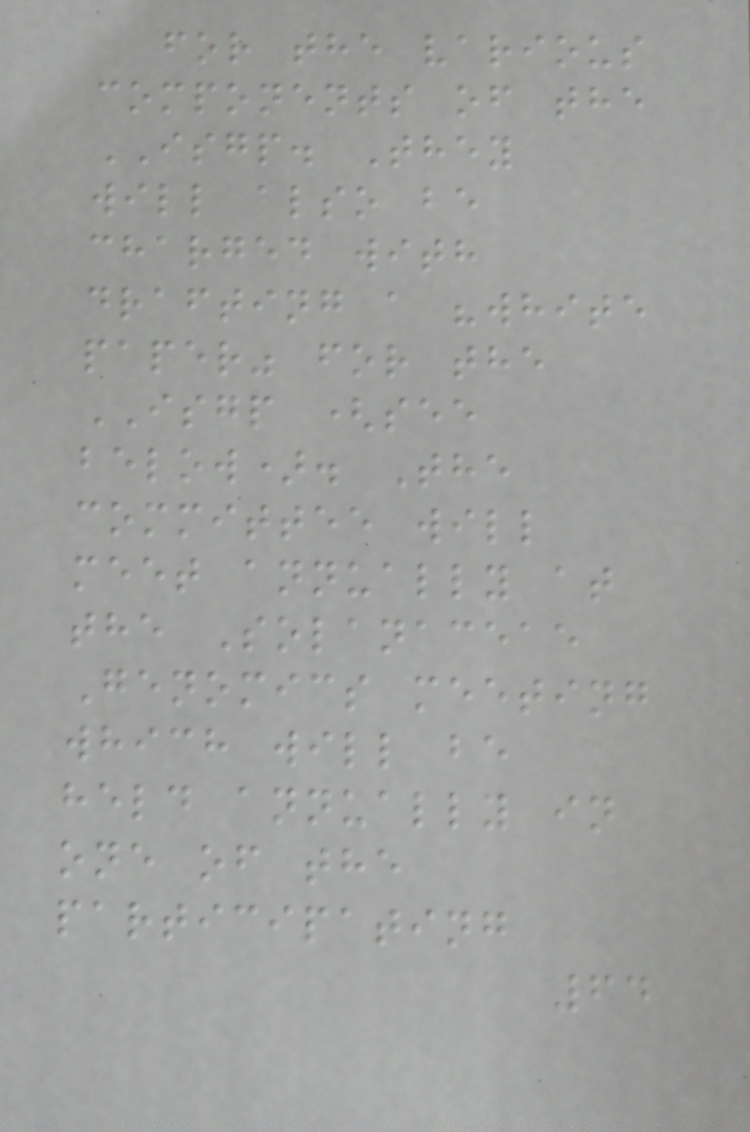for the various
components of the
ISGP. They
will also be
charged with
drafting a "white
paper" for the
ISGP (see
below). The
committee will
meet annually at
the Solanaceae
Genomics meeting
which will be
held annually in
one of the
participating
64
